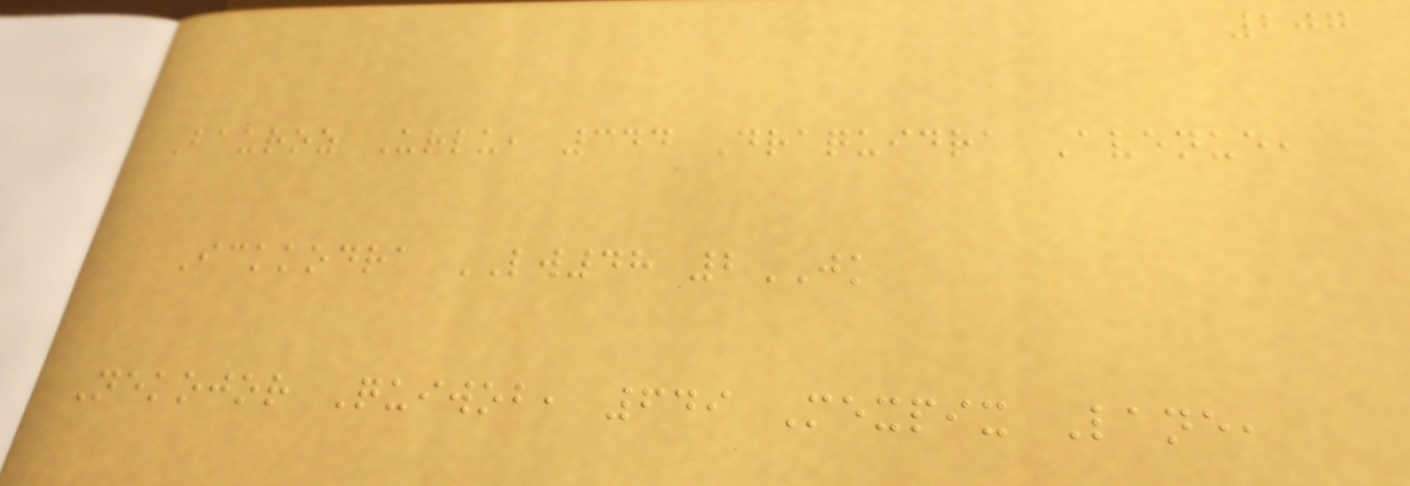207
Bauroz Urlu, 344 Draquidra Avenue,
Ickkodra LW48 2JK
Nekojor Quiwob, 649 Mexpix Lane,
